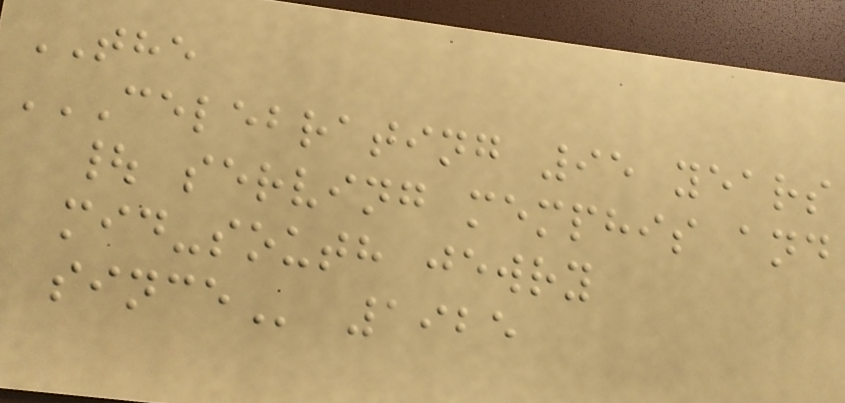THE
CELEBRATING 95 YEARS
| SERVING MEMPHIS AND
MID-SOUTH JEWRY
SINCE 1925
